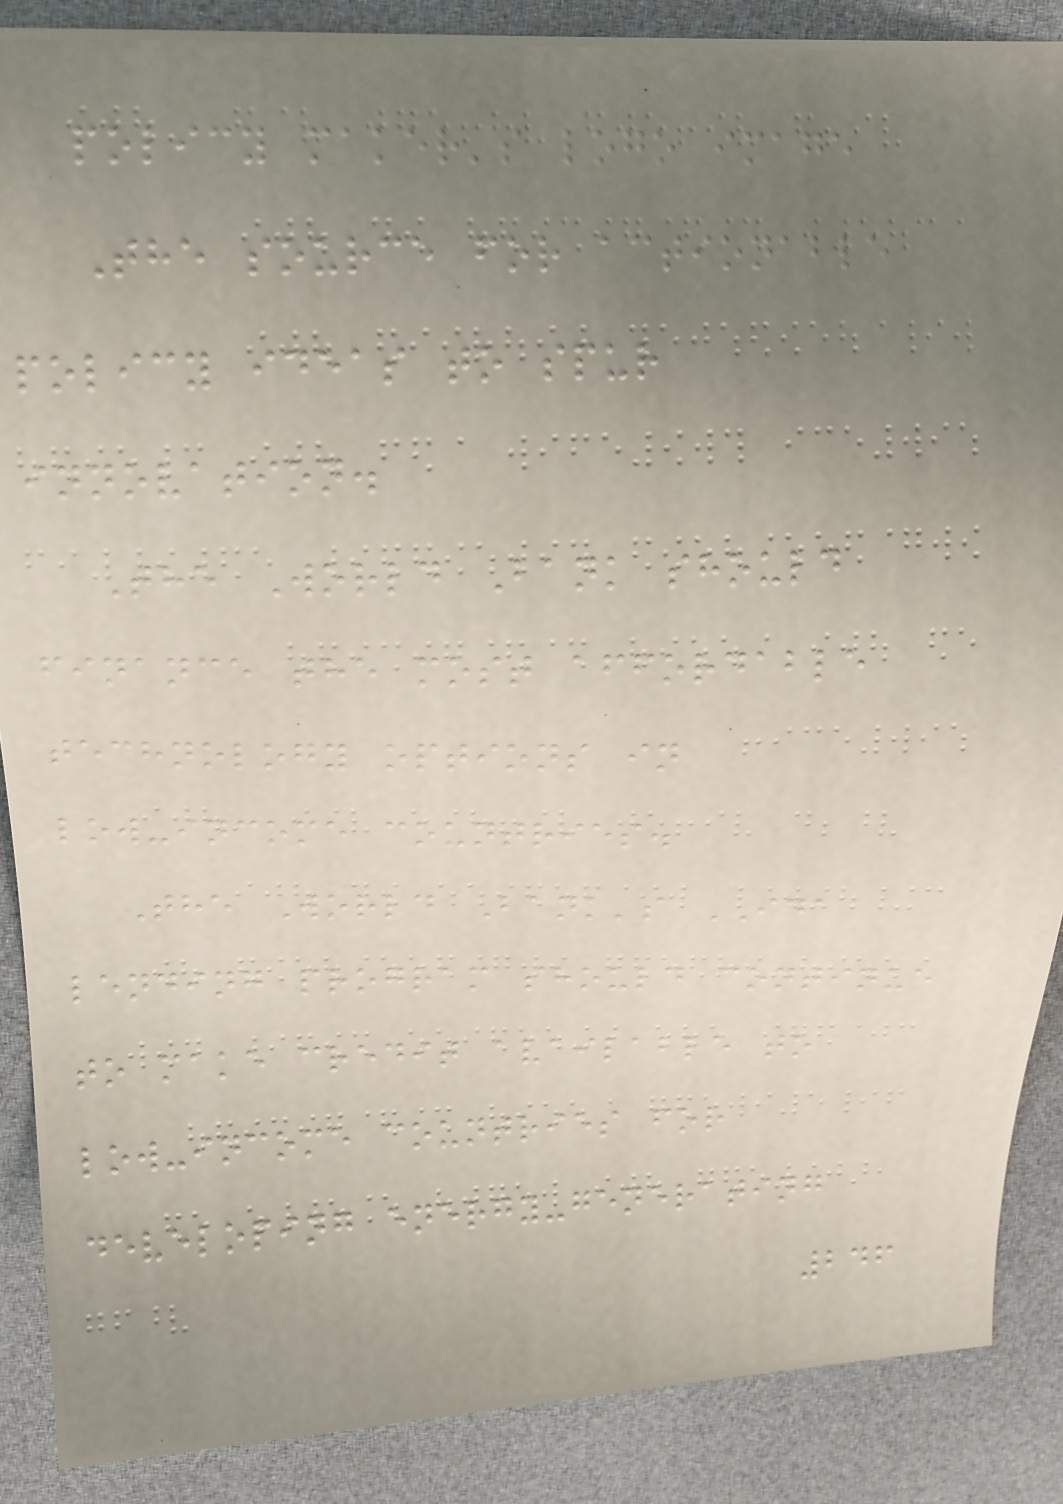policy maker's logo image
The source for actionable
policy ideas to spur
innovation.
The World Bank should
finance the most affordable
technology options in
low-income countries.
The World Bank's IDA
lending program should continue
to make credit available to
low-income countries for
developing energy-generating
246
